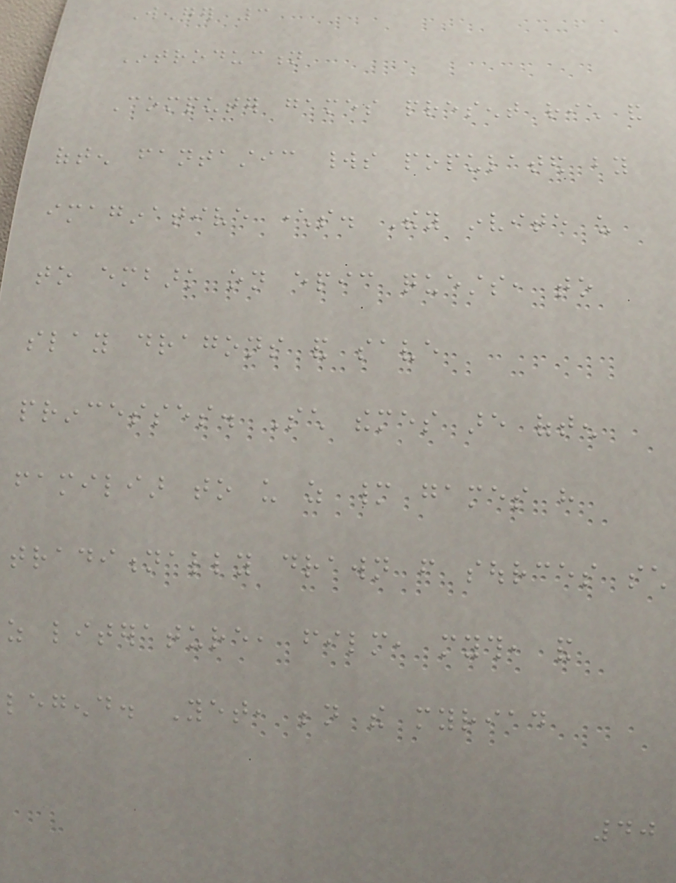Wenger 3
Introduction
Computer games present rich and
often fantastic worlds populated by
imaginative characters. They invite us
to embark on epic quests, to
slay dragons and save
princesses. Such themes are often
familiar to us as many games have
traditionally drawn from sources such
as literature, film, myth, and
legend. Yet, beneath the myriad
40
